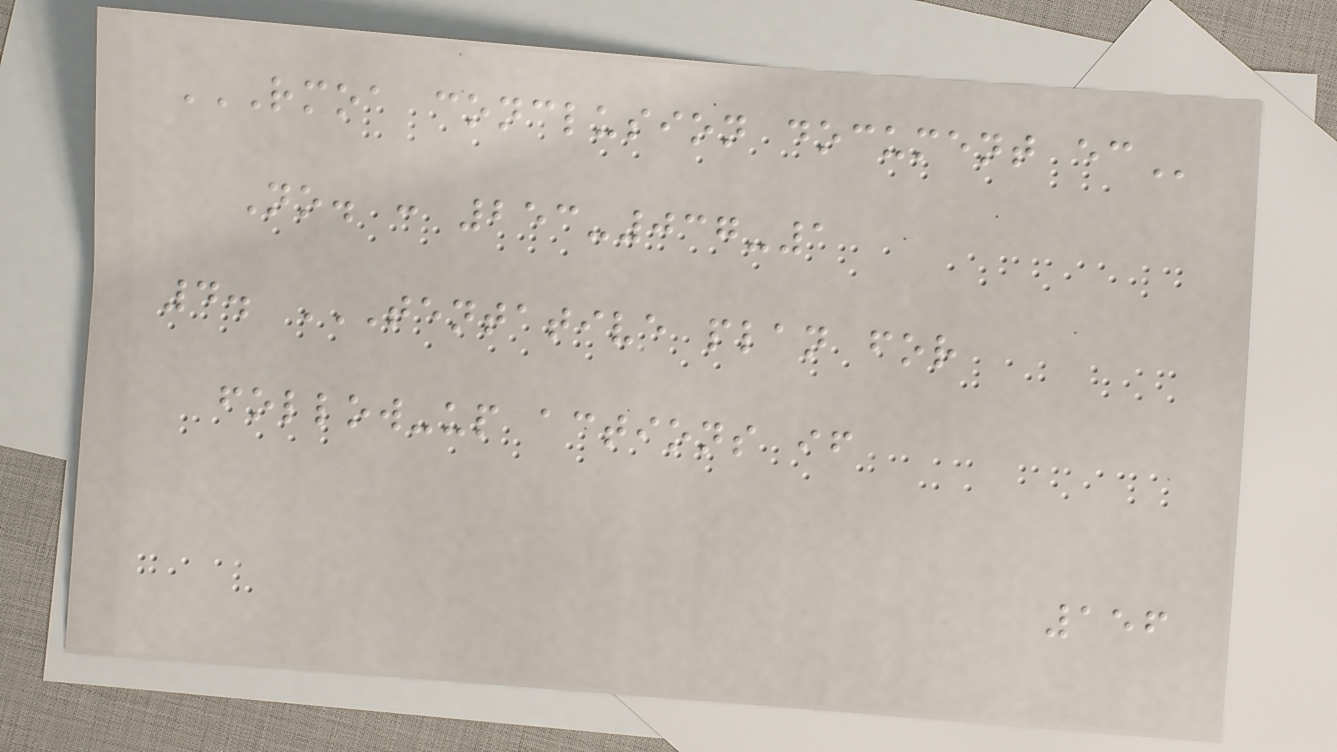RMOA CONCLUSION DOCUMENT EC
No. : 253-037-1
4. TENTATIVE PLAN FOR
FOLLOW-UP ACTIONS IF
156
